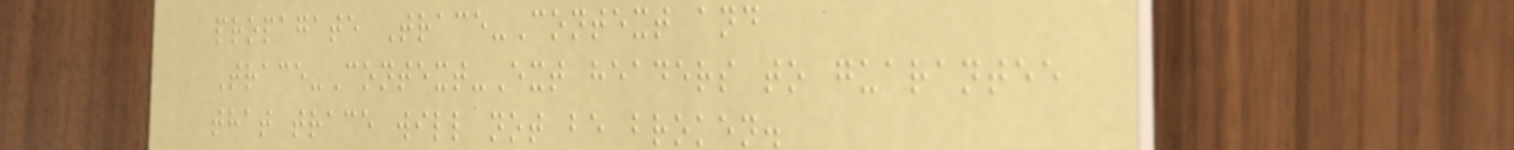propagate Trace-Context and
Trace-Context-Ext headers to guarantee
that trace will not be broken.
